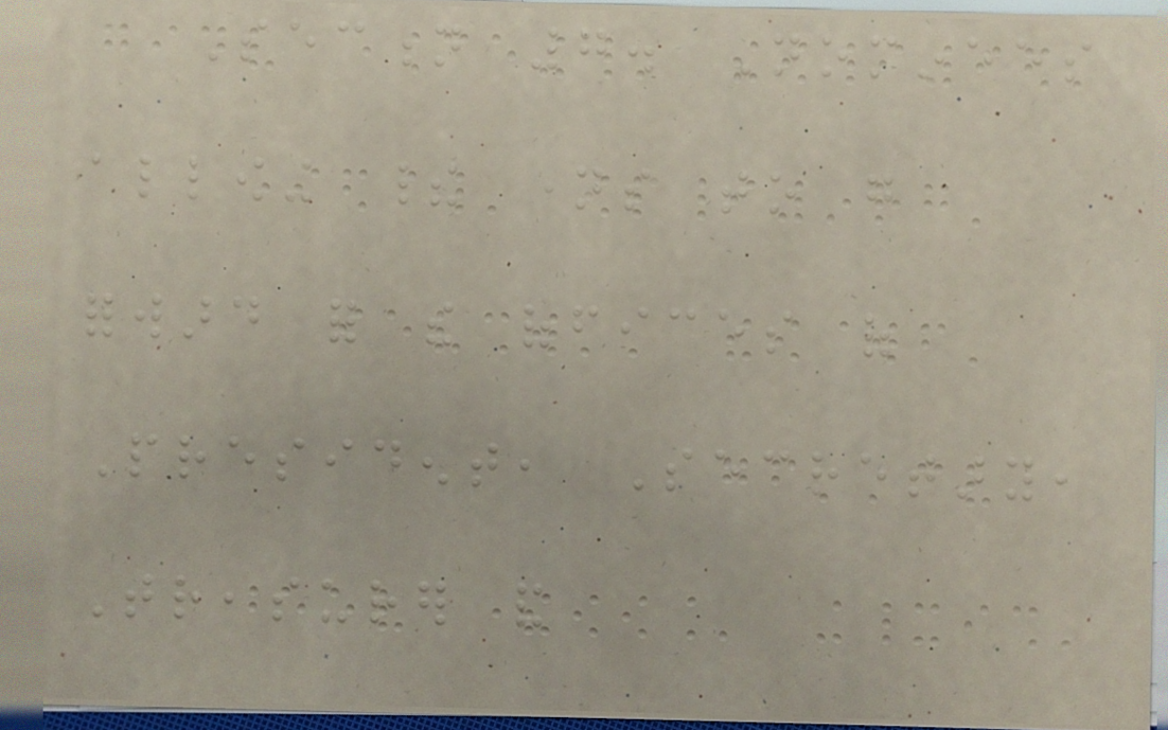Section 7. Nominees
allowing their names to go
forward for the offices of
President, Secretary,
Treasurer and
